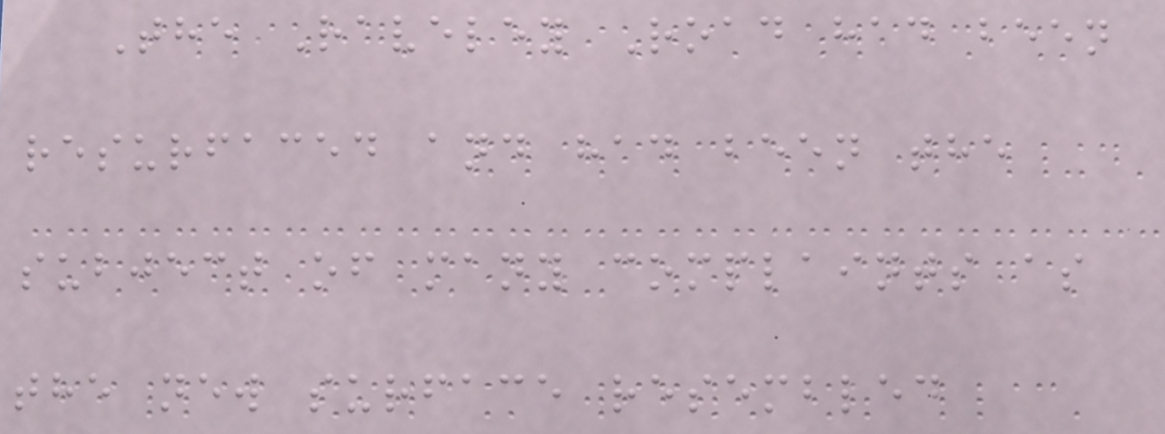The Raveley Road had been
resurfaced and had been the
subject of many complaints as
the new surface resembled
